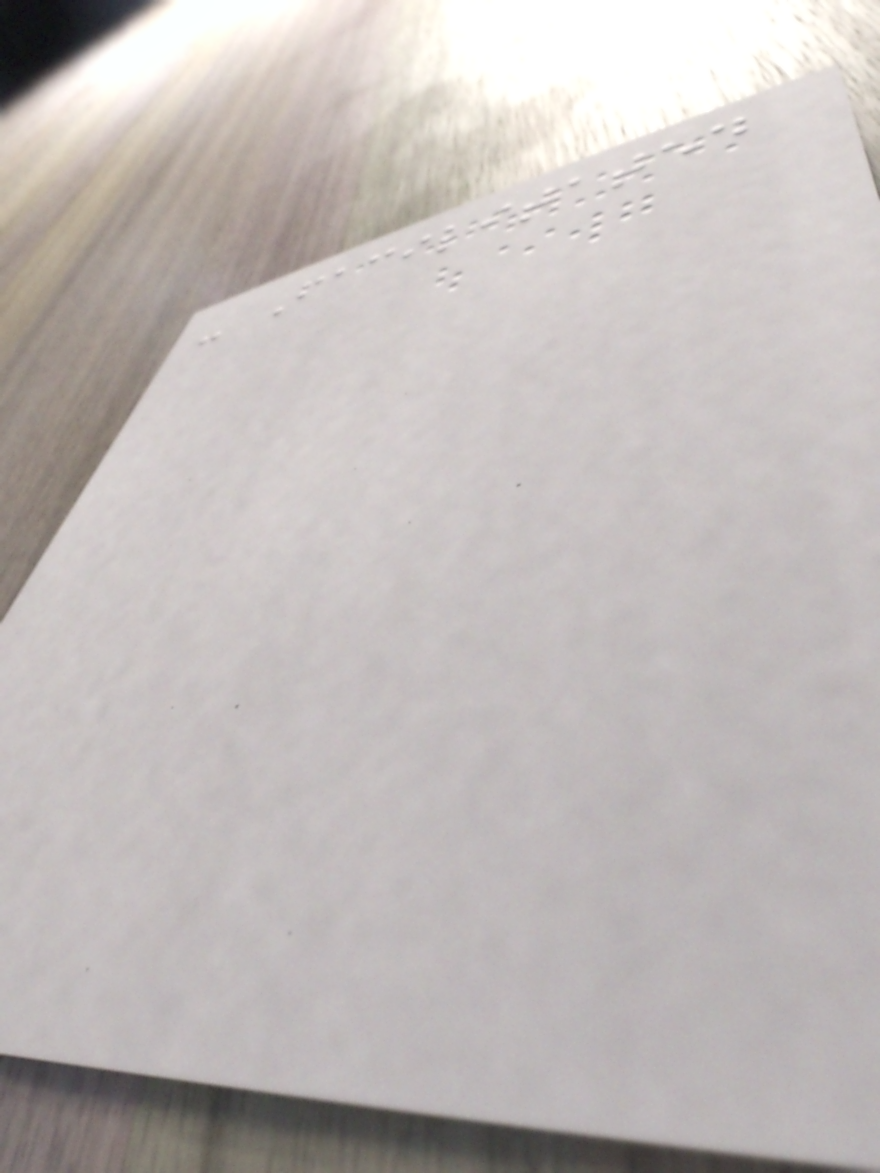- Facilitated
